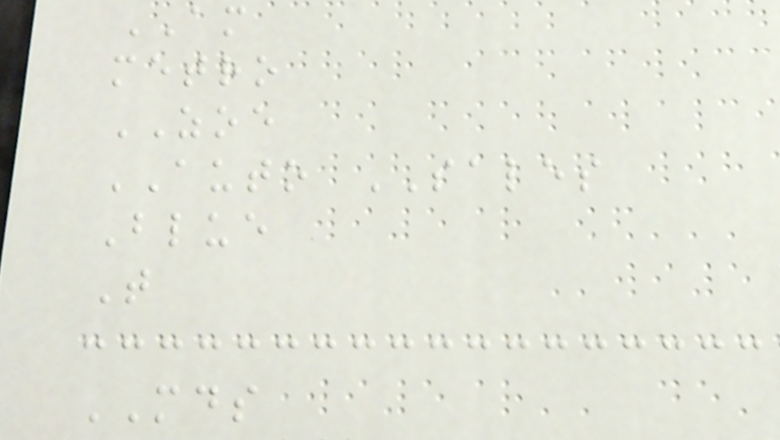AM
metro
ZOE
AUTO SALES
Blue
T
MDS
